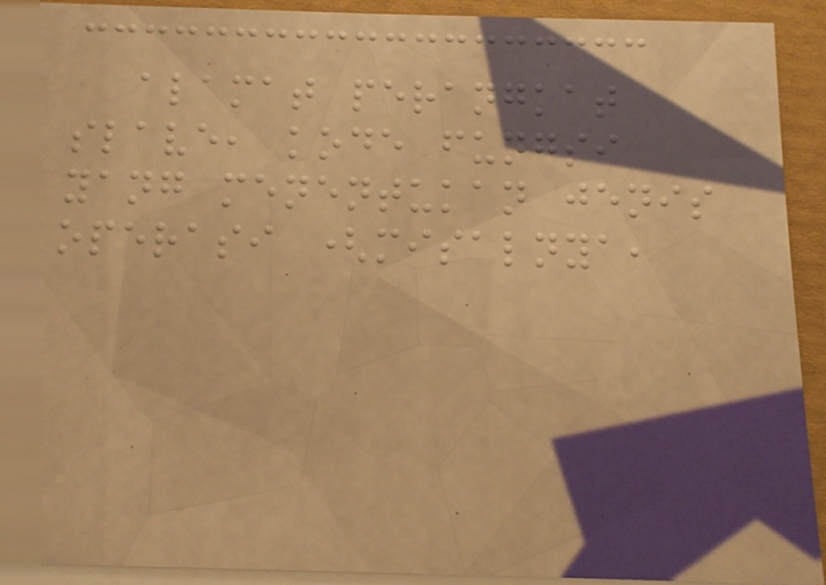alamat perangkat
slave, kode fungsi
yang menentukan jenis
operasi (misalnya,
